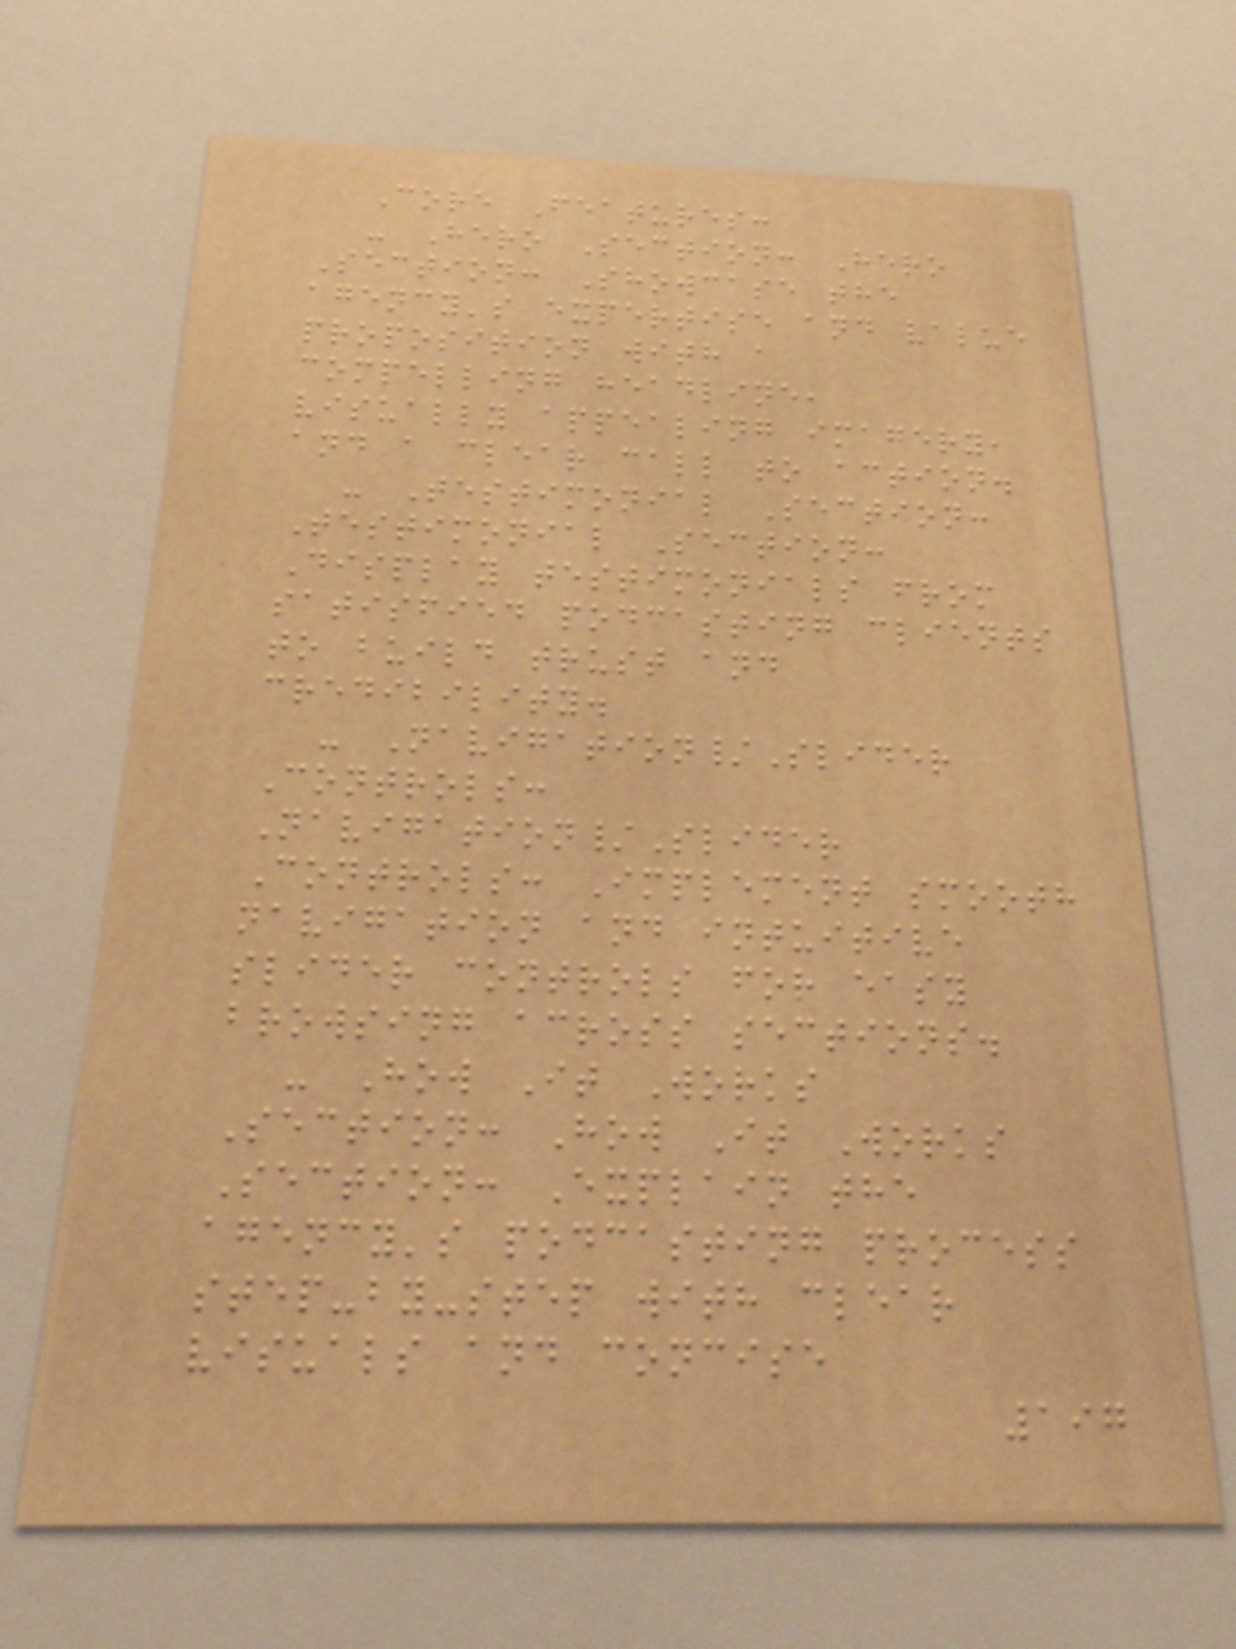Core Features:
- Hero Section: Hero
Section: Showcase the
agency's expertise and value
proposition with a
compelling headline,
visually appealing imagery,
and a clear call to action.
- Testimonial Section:
Testimonial Section:
Display testimonials from
satisfied podcasting clients
to build trust and
credibility.
- Navigation/Slider
Controls:
Navigation/Slider
Controls: Implement smooth
navigation and intuitive
slider controls for easy
browsing across sections.
- How It Works
Section: How It Works
Section: Explain the
agency's podcasting process
step-by-step with clear
visuals and concise
197
